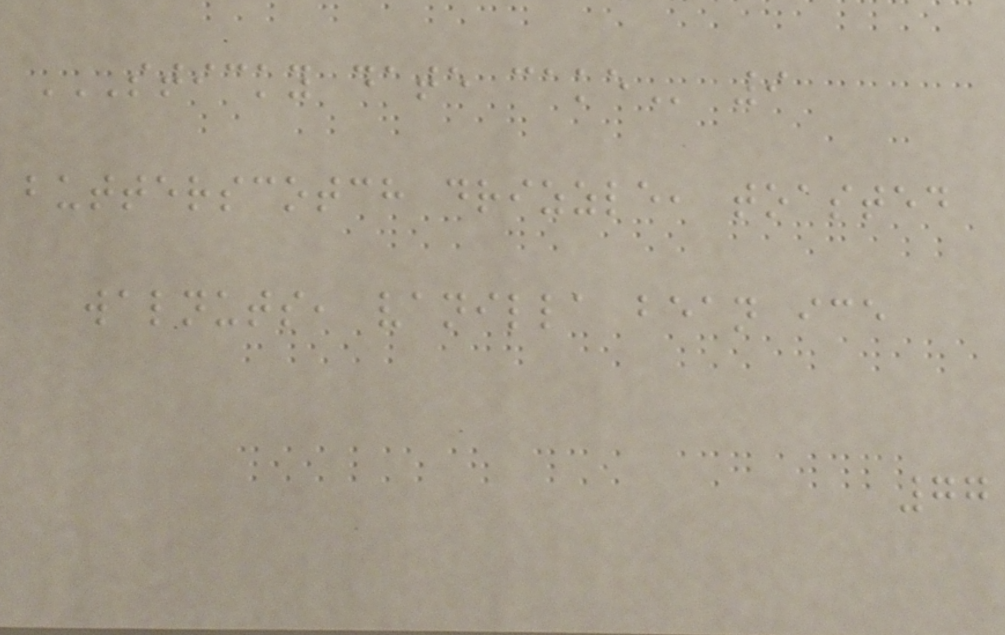STICKY DATE CAKE 9
butterscotch drizzle, toasted
walnuts, vanilla bean ice
77
